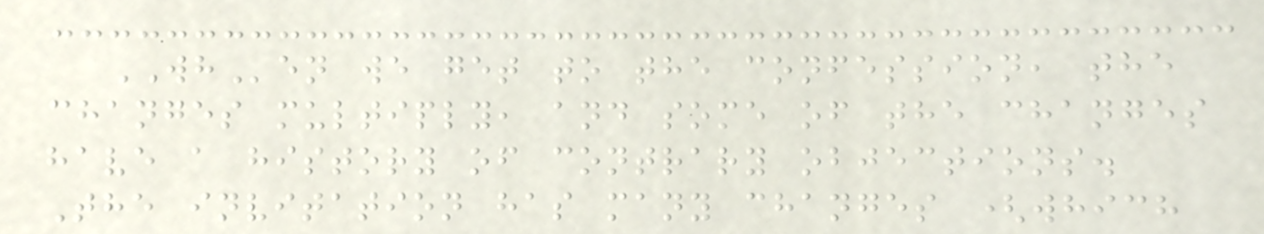WHen we get to the confession, the
changes multiply, and some of the changes
have a history of contrary objections.
The invitation has many changes (which
